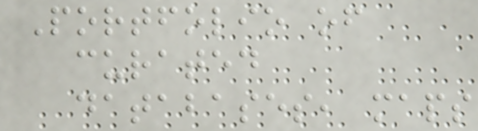Portfolio of
curated
databases, maps
